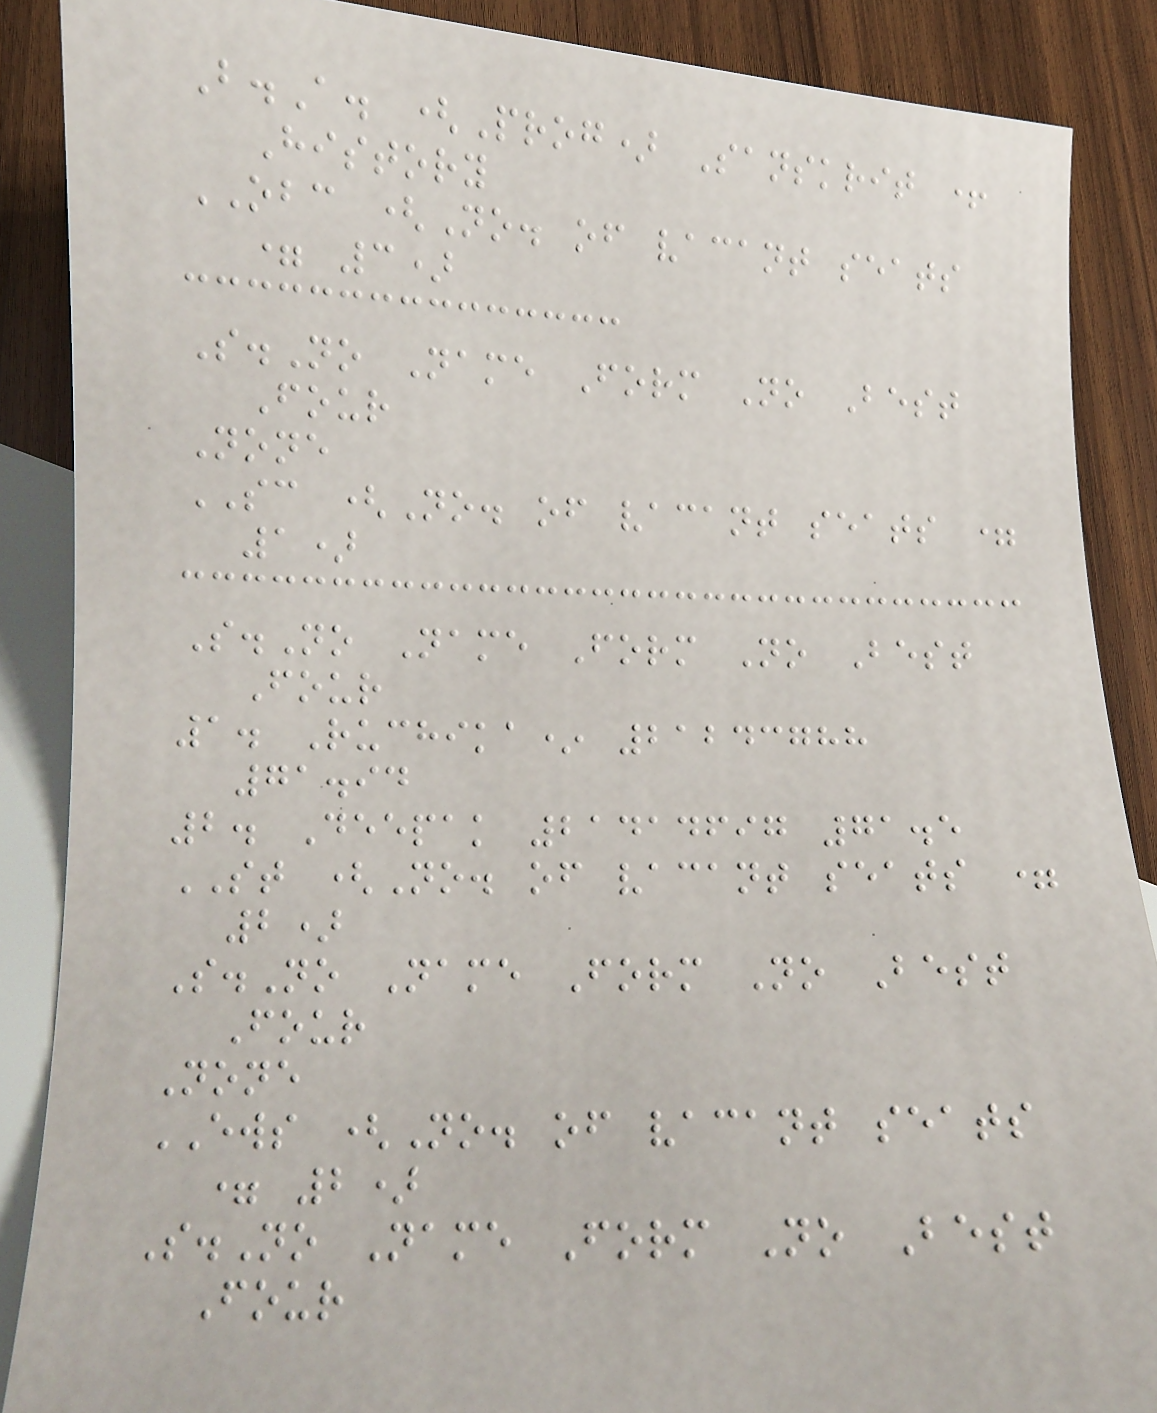B.A. (Prog) Sanskrit +
History
OBC (No. of vacant seats
= 3)
S.No Name Form No Best
Four
None
SC (No. of vacant seats =
1)
S.No Name Form No Best
Four
1. Ruchika* 21243788
71.94
2. Deepak 21414697 71.5
ST (No. of vacant seats =
2)
S.No Name Form No Best
Four
None
EWS (No. of vacant seats
= 2)
S.No Name Form No Best
Four
